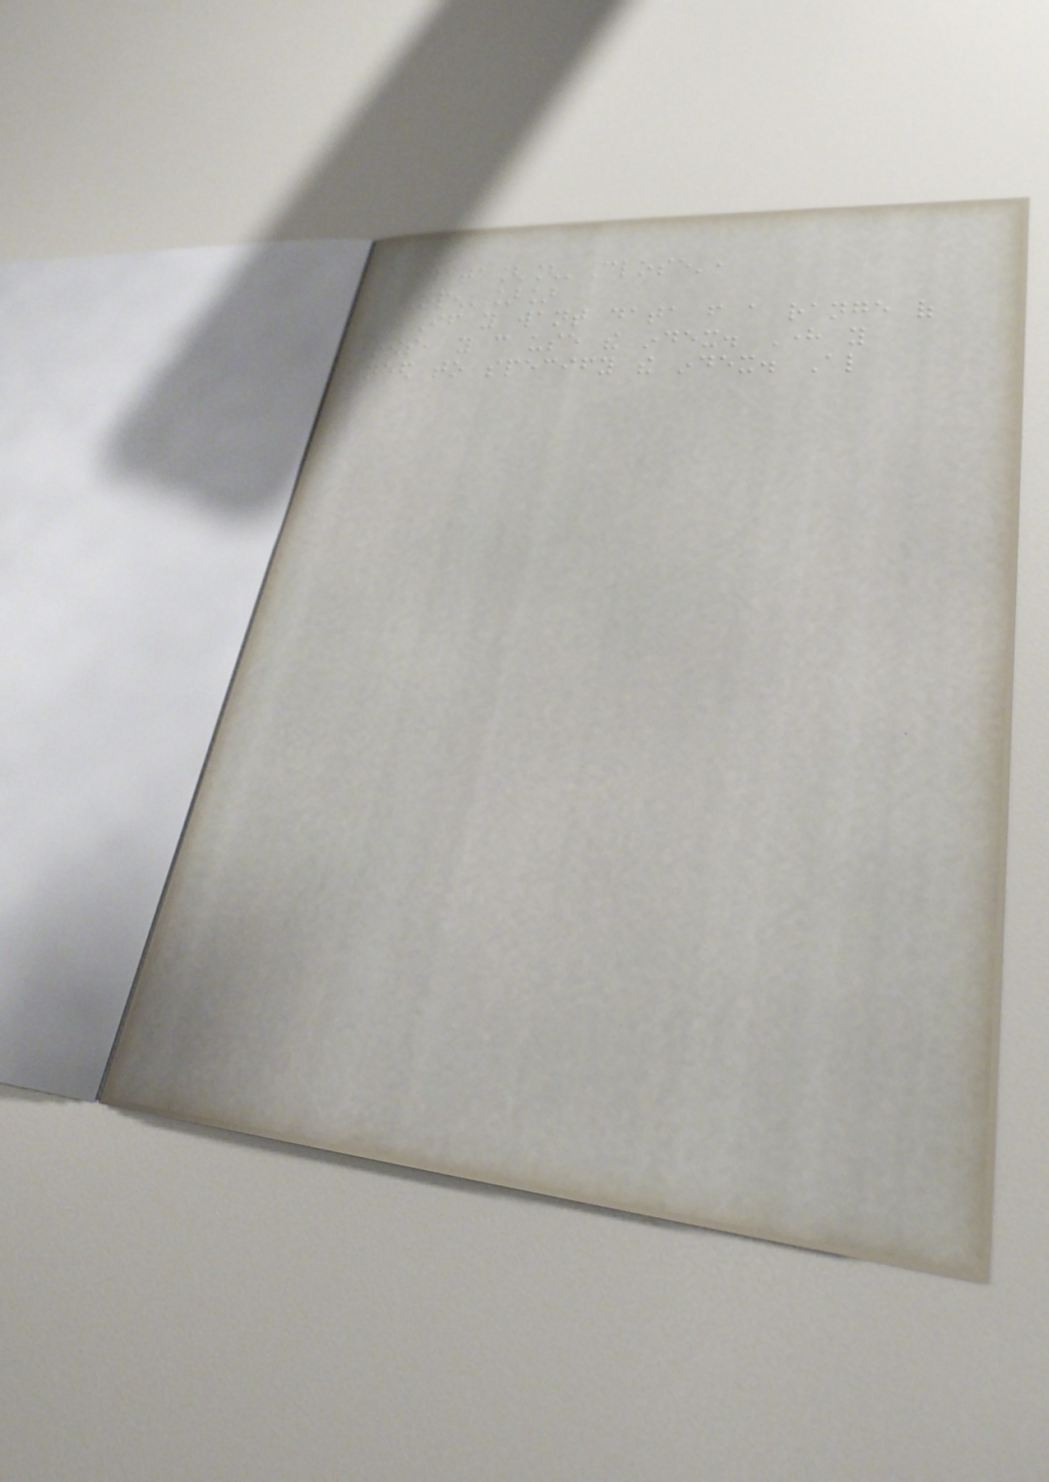data[['Close',
'Open']]
If you want data from a range of
rows, you can use the index. Here you
need to specify the index. Also
